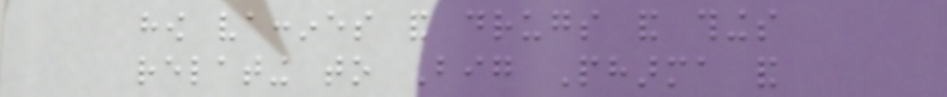how vaccines and drugs and things
relating to Big Pharma and
